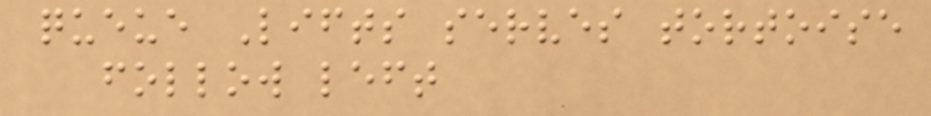queue Lifts serves tortoise
follow left
